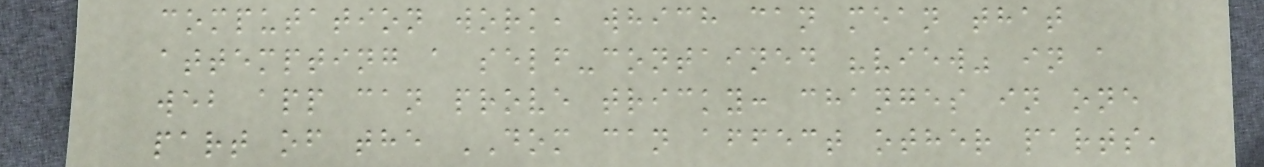computation work, which can mean that
attempting a self-contained "view" in a
web app can prove tricky: changes in one
part of the DOM can affect other parts,
